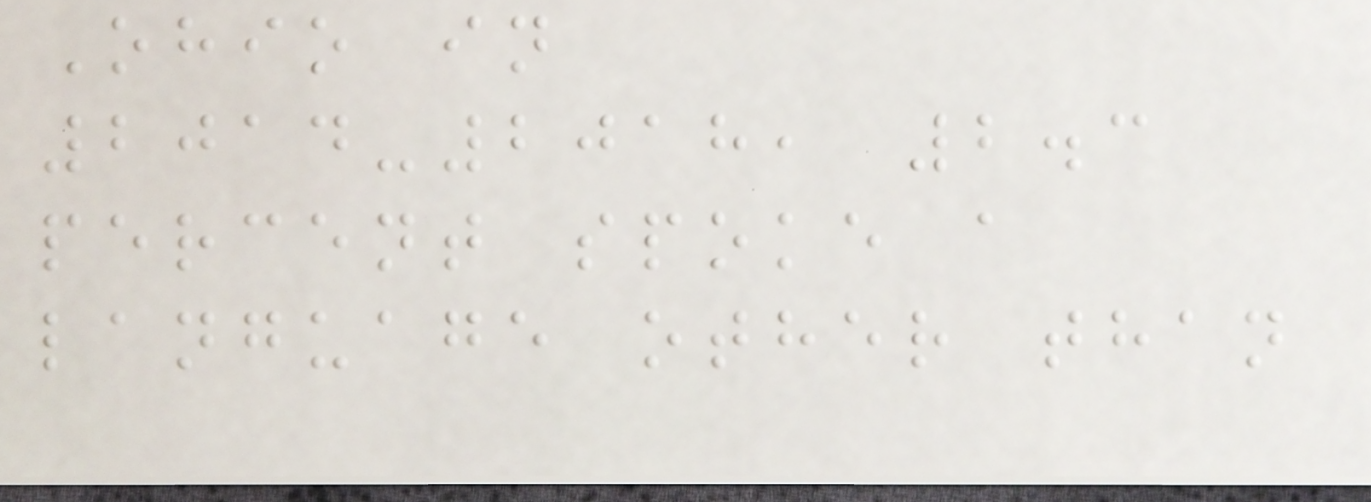Ohio in
2014-2018, 2.3
percent spoke a
language other than
